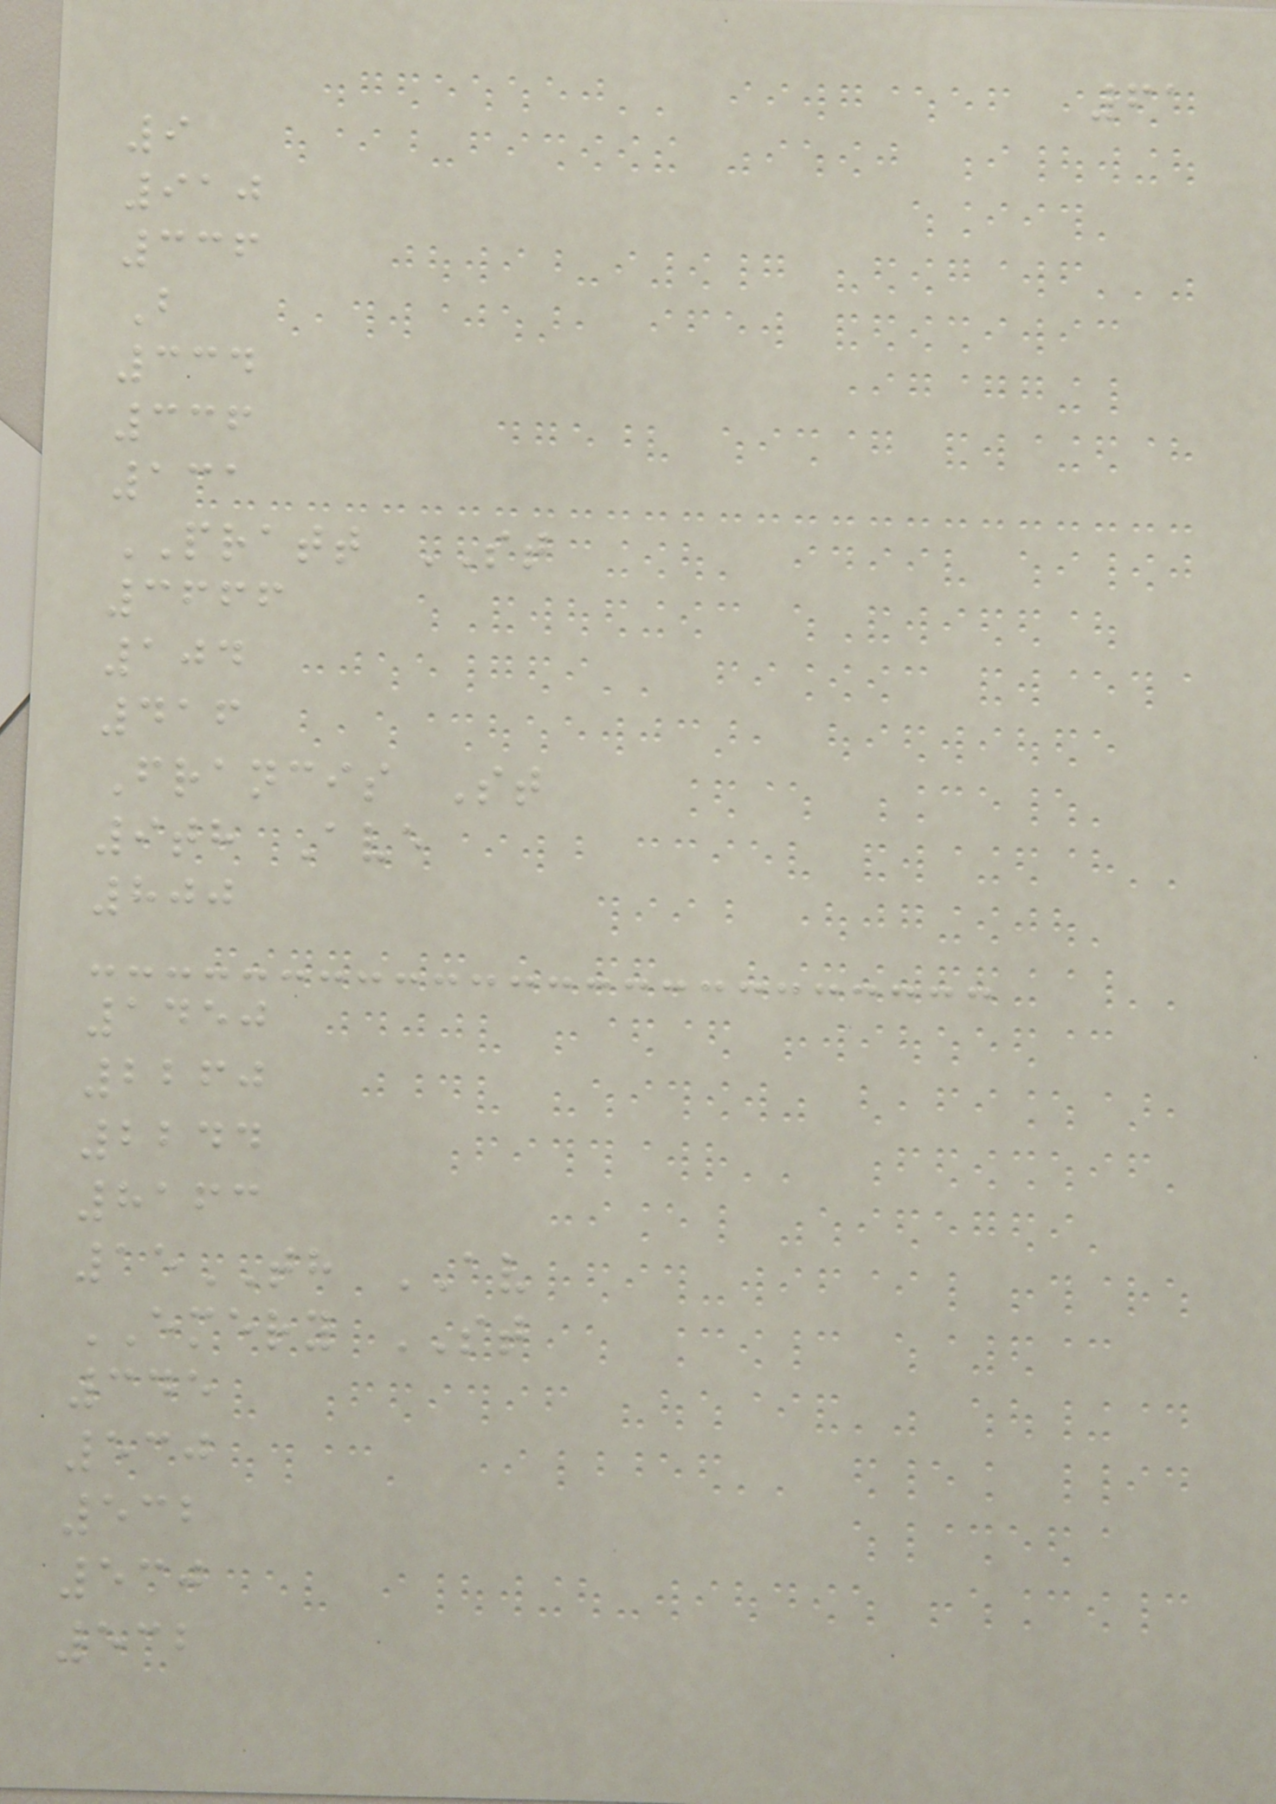61
9
910
336
B
334
336
131
PRATT ST
3666
104
416
Francis St
9th Ave
800
1450
2260
2244
8163
15TH AV
EMERY ST
345
530
532
530
532
